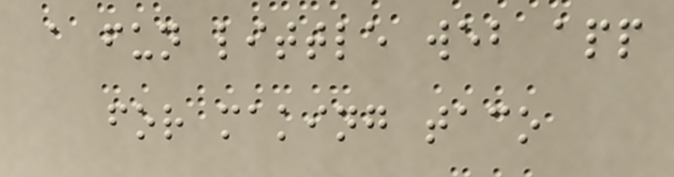a fun little web app
for making taco
